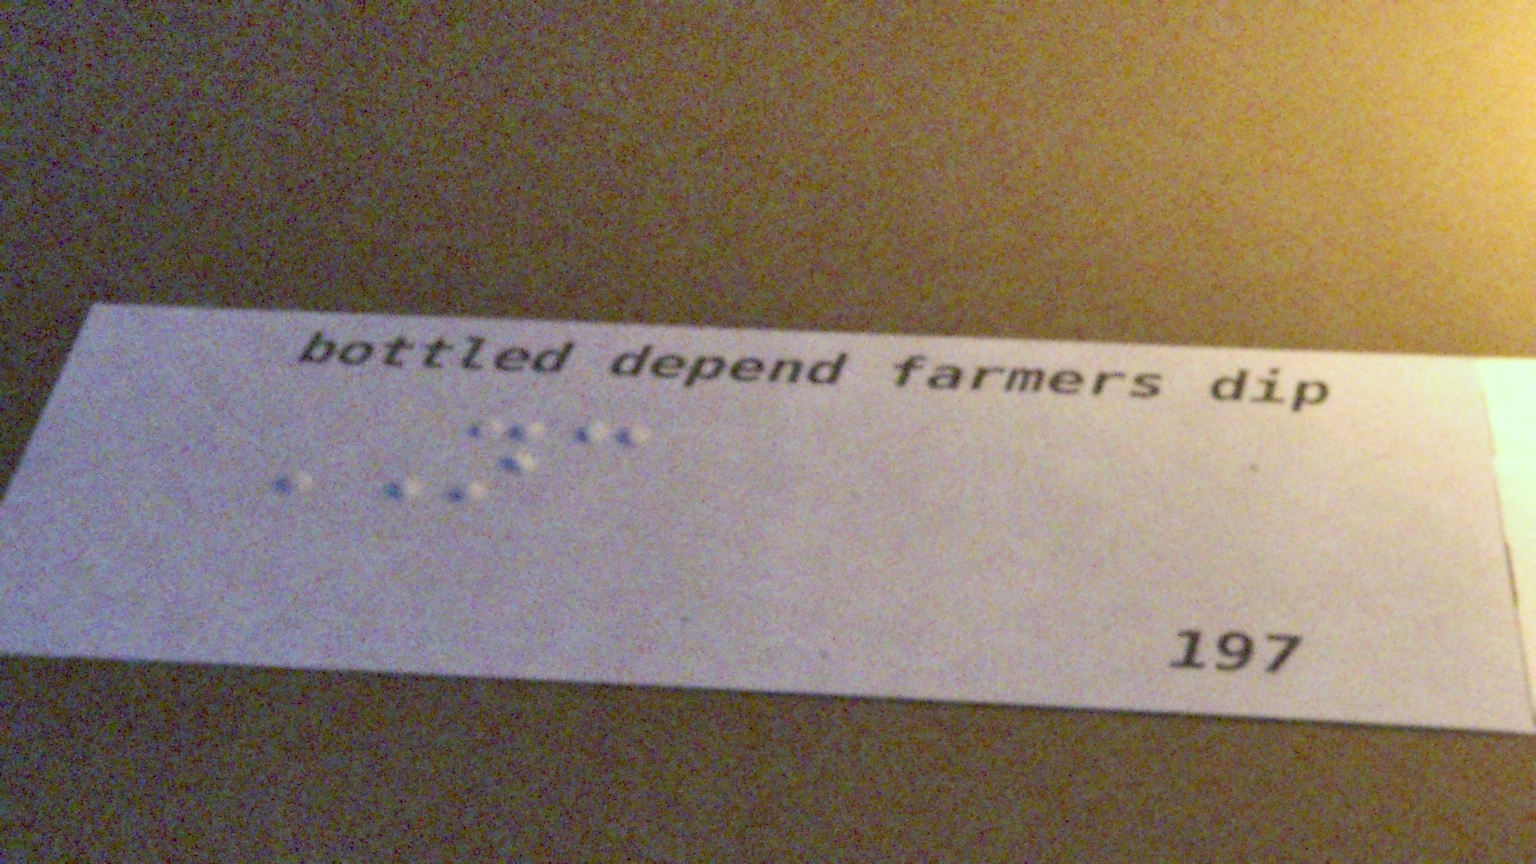NC
